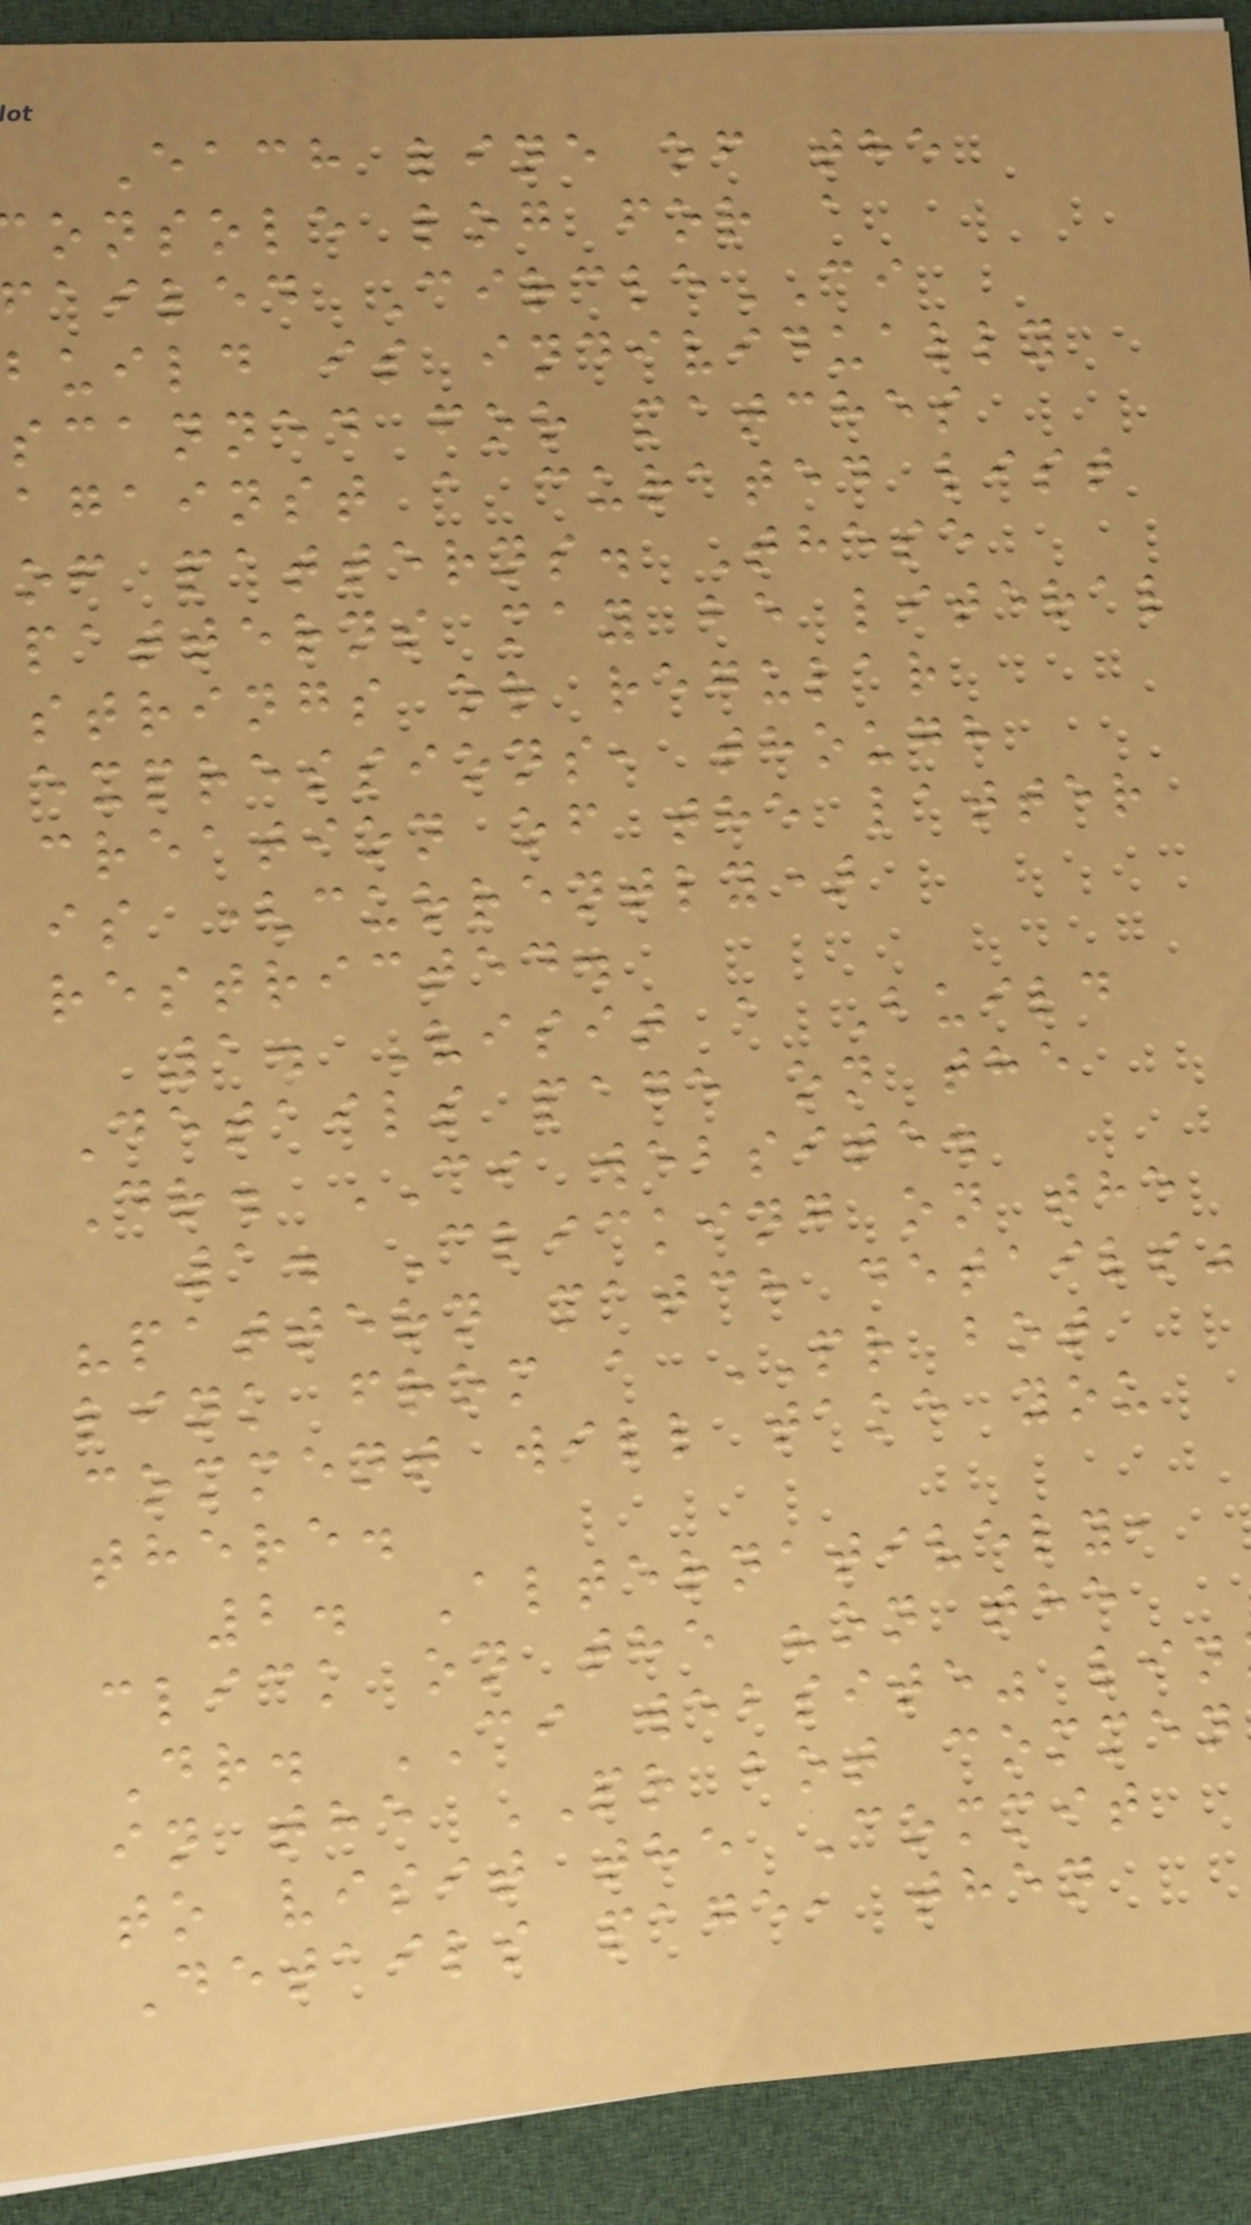Each line of the
onsole log for a
ailed CircleCI
build is individually
scanned for matches
against a curated list
of patterns. These
patterns may be literal
strings or regular
expressions, though
creation of the latter
is (currently)
restricted.
1. Visit a Build
Details page on the
Dr. CI website.
1. Clicking on the
"pattern match details"
link from a PR bot
comment will take you
there.
2. Alternatively,
click on the "on the
Dr. CI website" lin
in the PR bot commen
to visit the Commit
Details page, then
